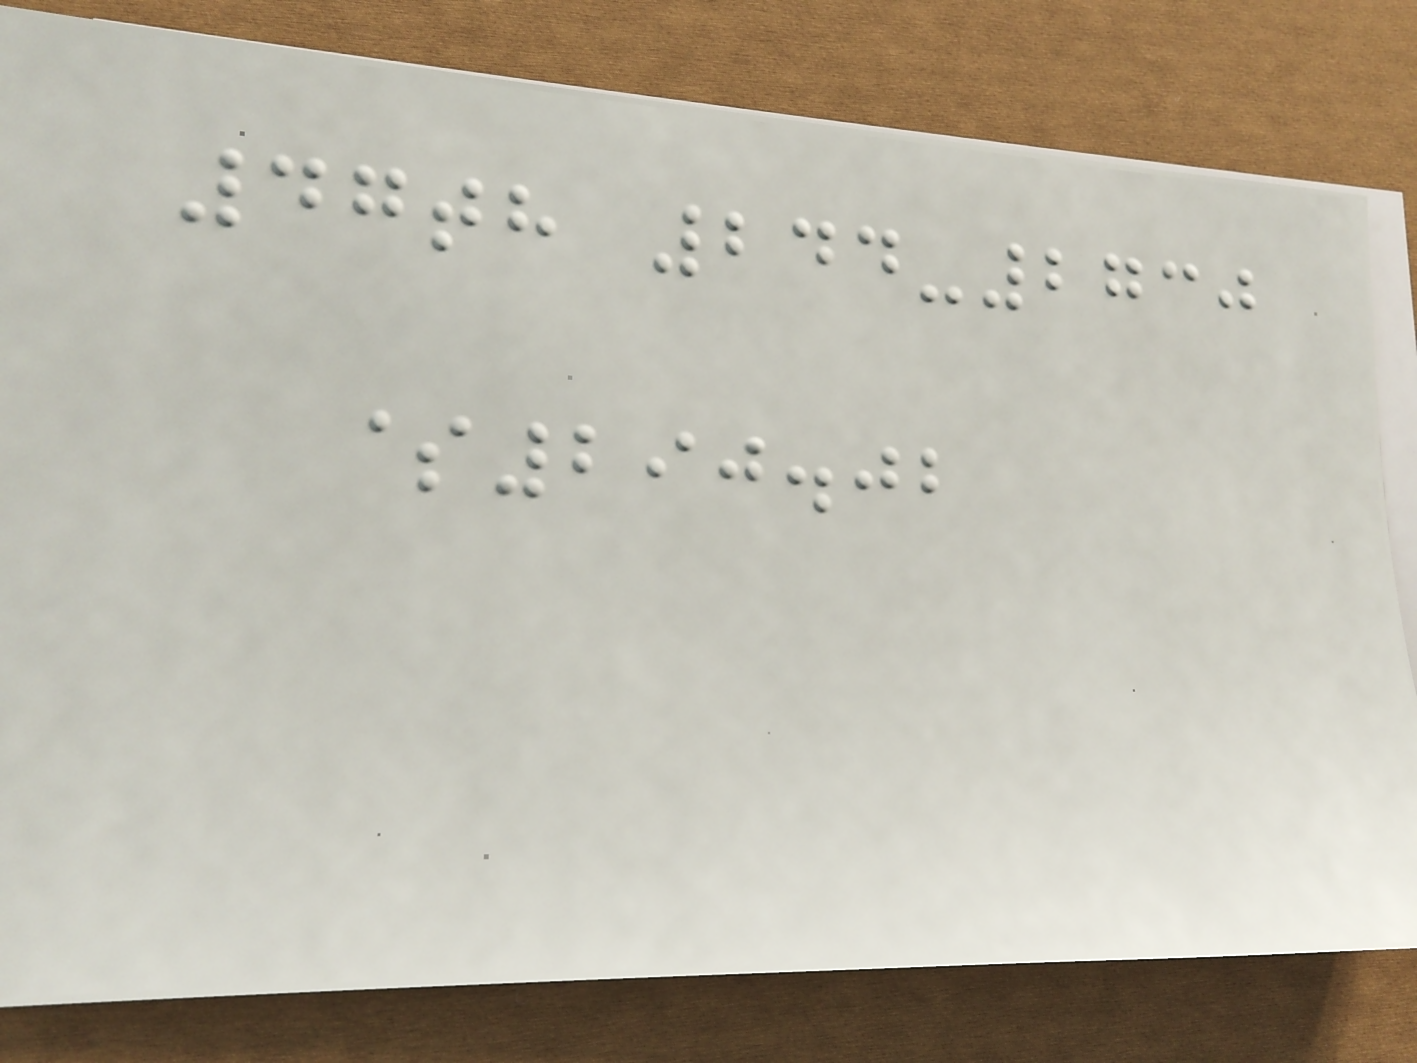47th 244-2730
$290.02
